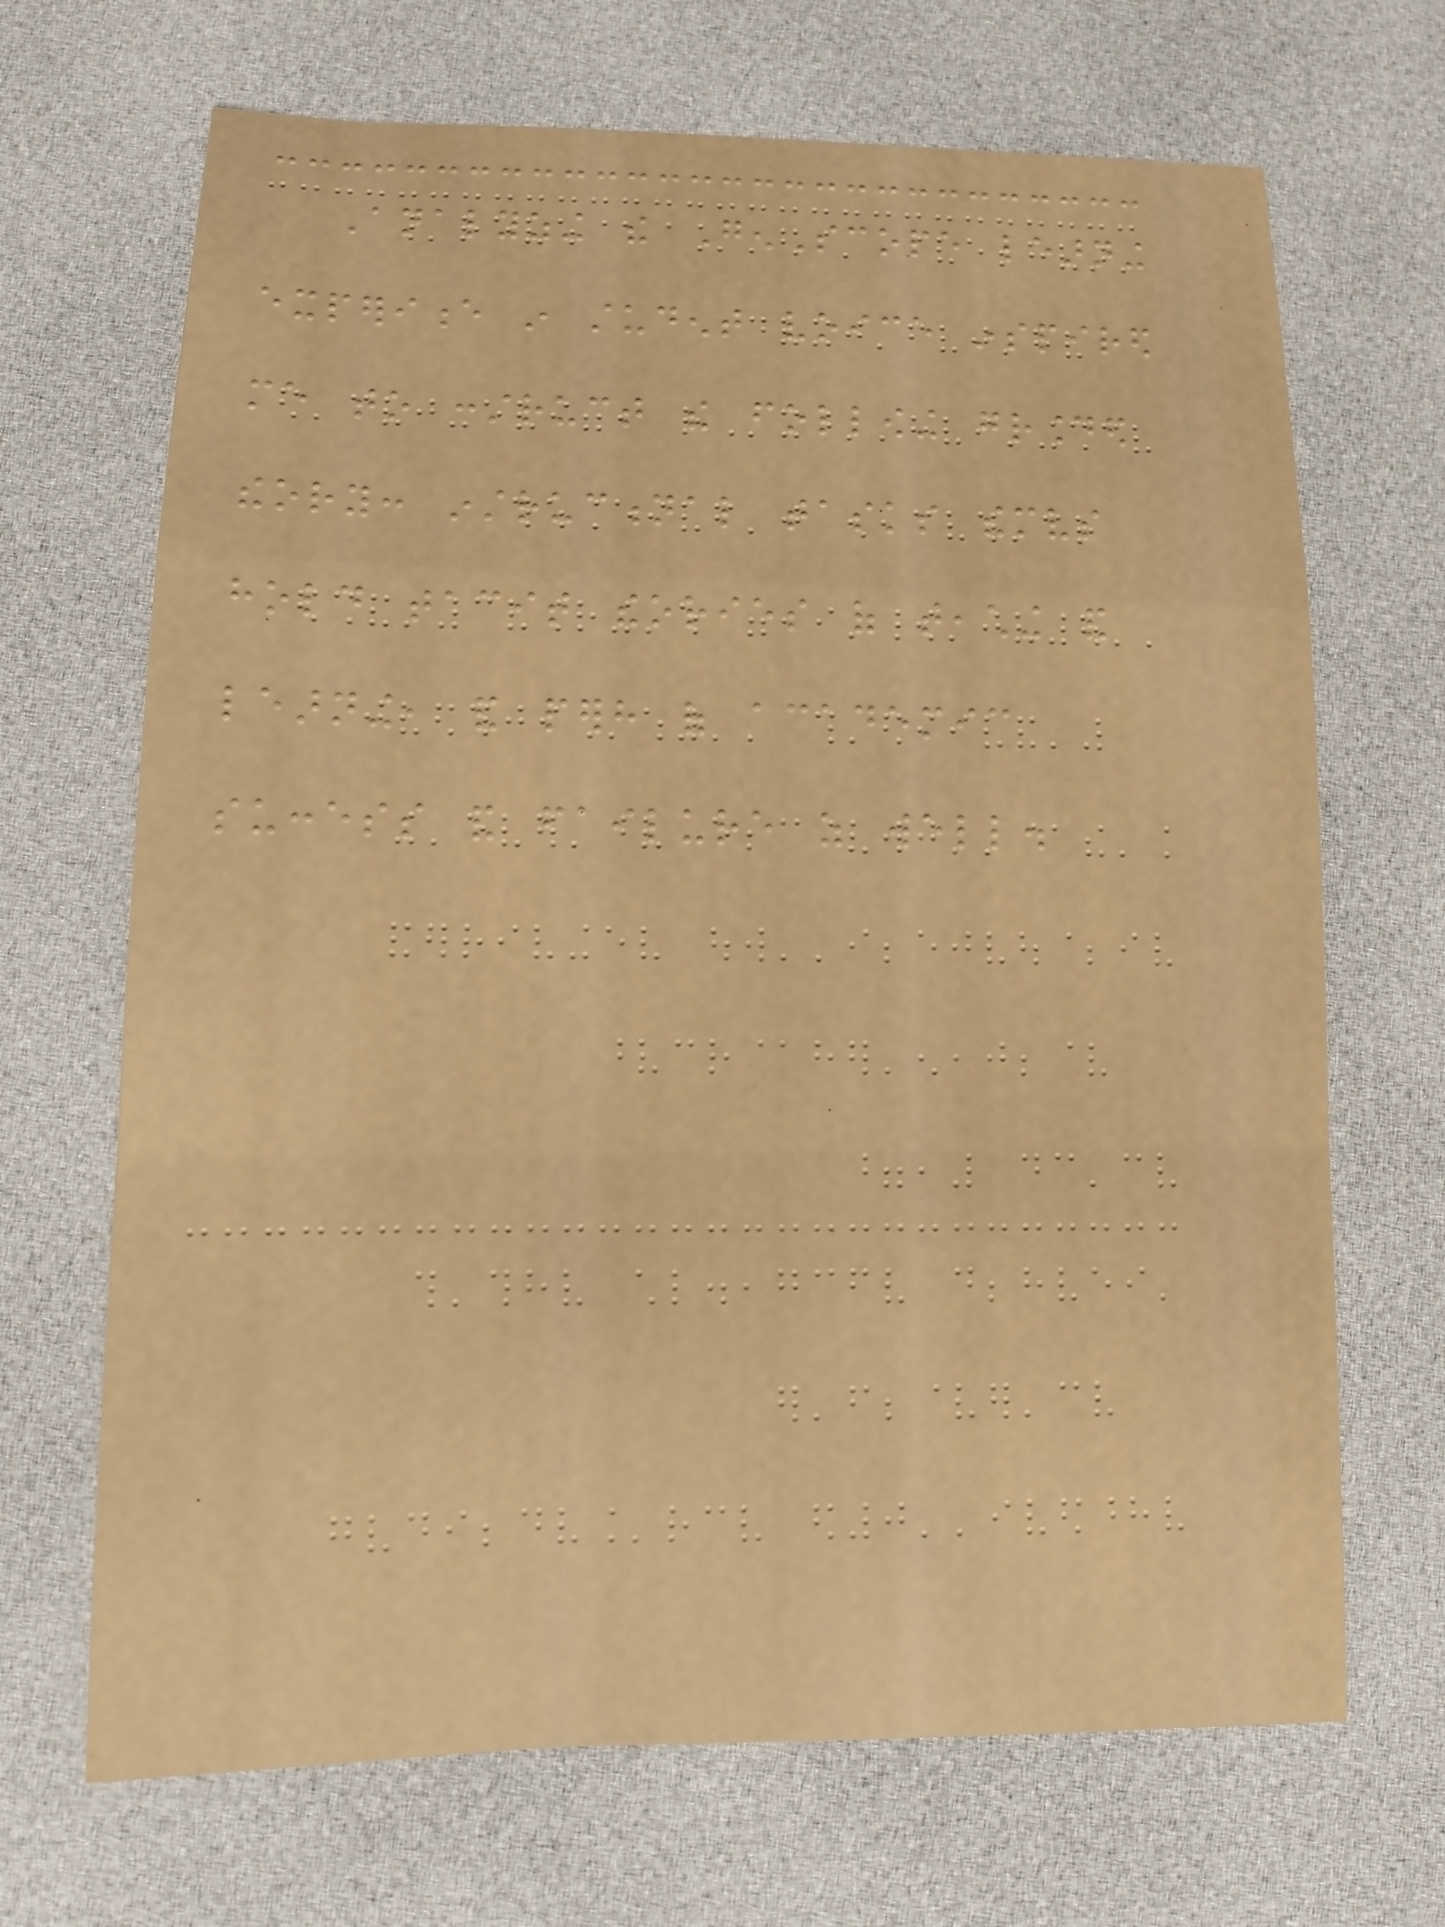Analyzing the GenScope learning
experience in student voice inspired
me to construct the following grounded
theory: instructional tasks themselves
hold tacit theories of teaching and
learning, and perhaps of academic
success and failure as well.
